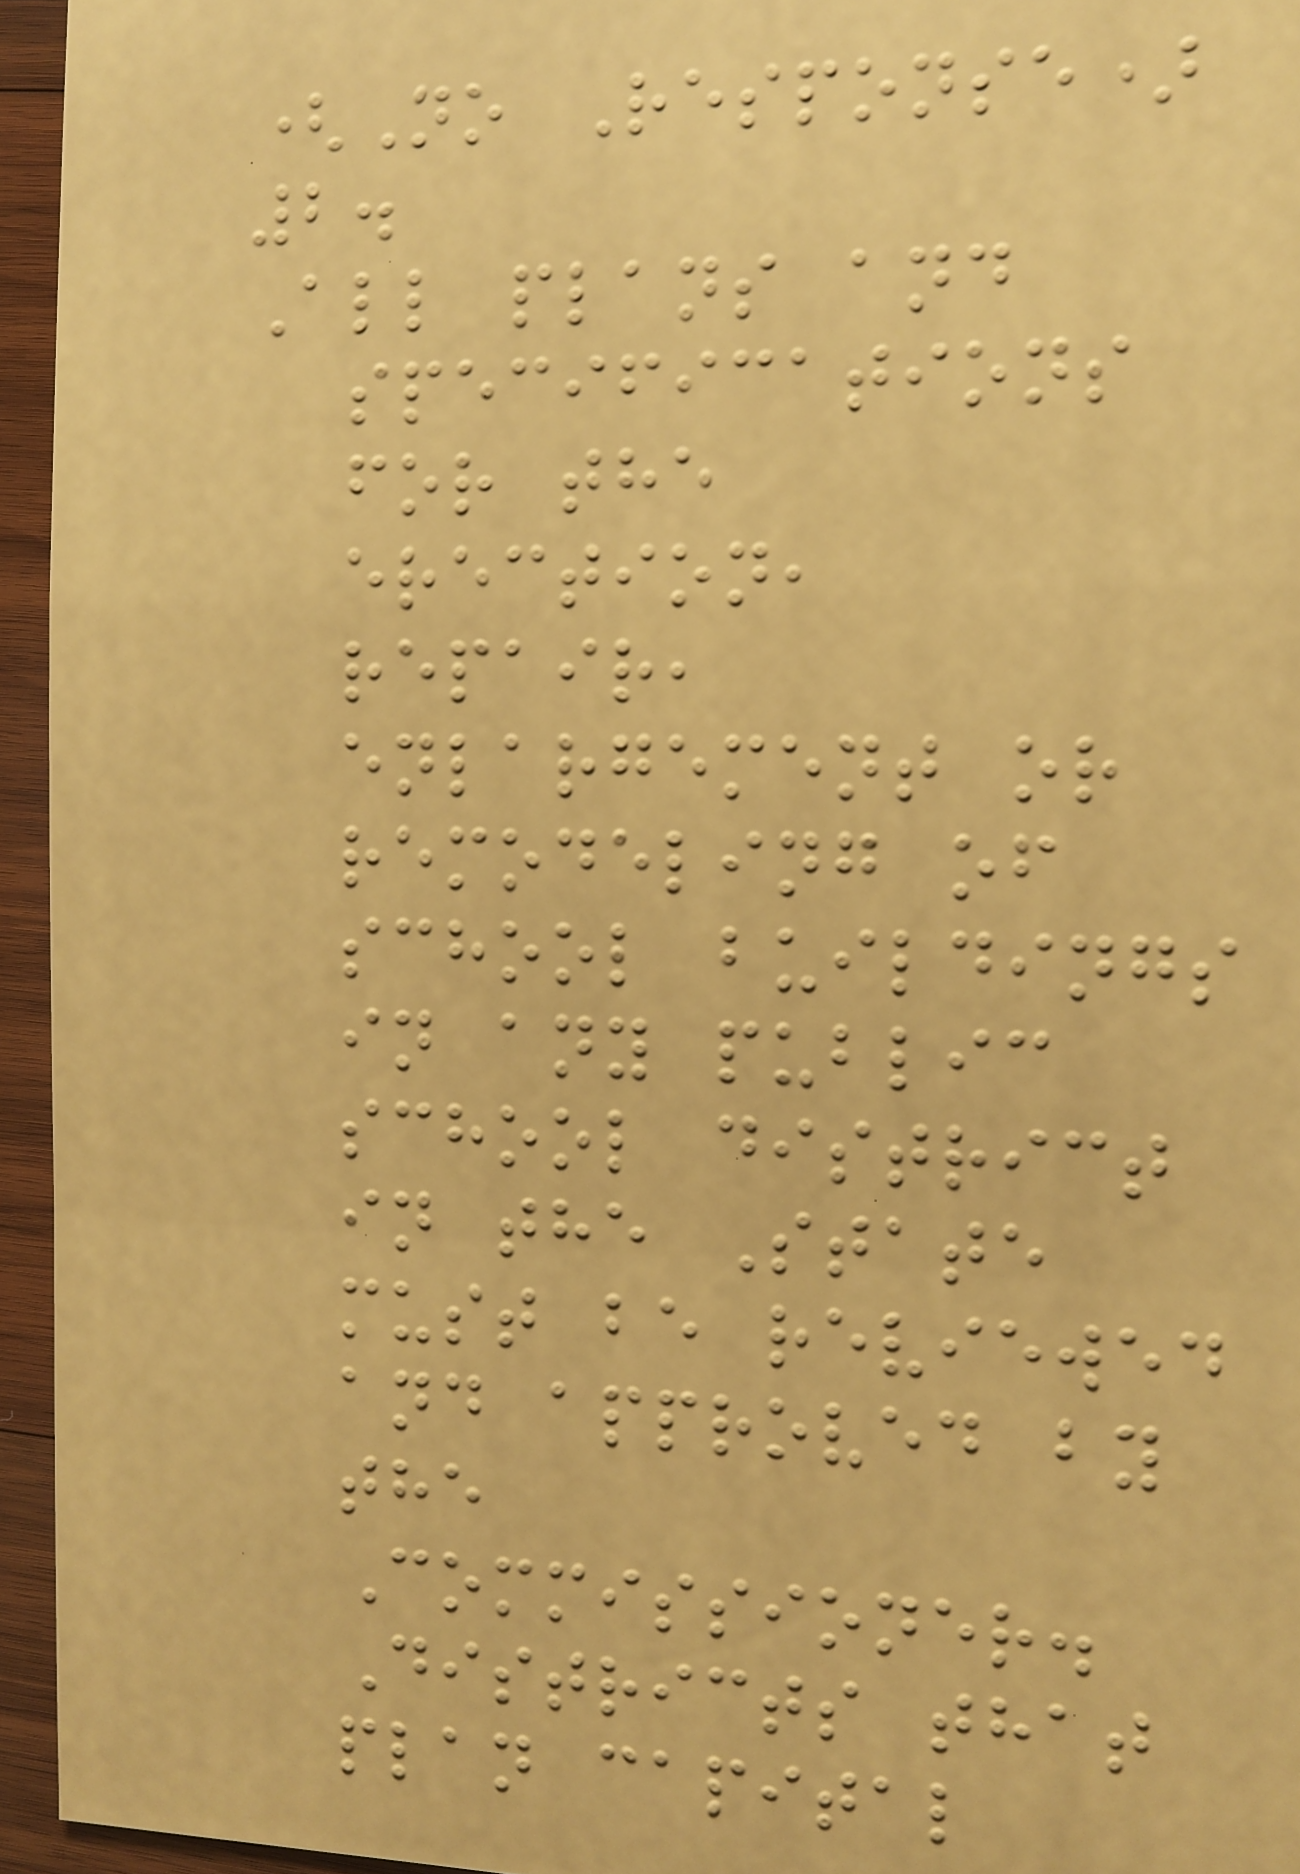(No Response)
2.
All plans and
specifications
for the
erection,
repair,
enlargement or
remodeling of
school buildings
in any public
school district
in the State
must be reviewed
and approved by
the
Commissioner.
Districts that
plan capital
